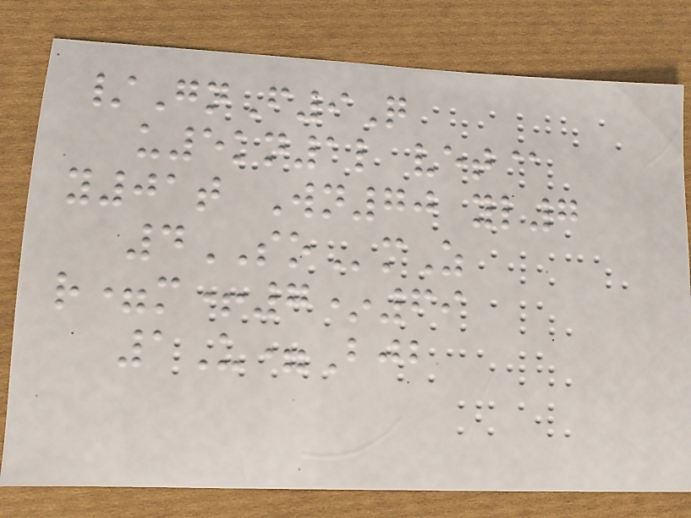/GnF9Q
u5kn1l vet@
y01t Wn70 yl7
4SOmZ
r=m+7*69
1U=Bjb
